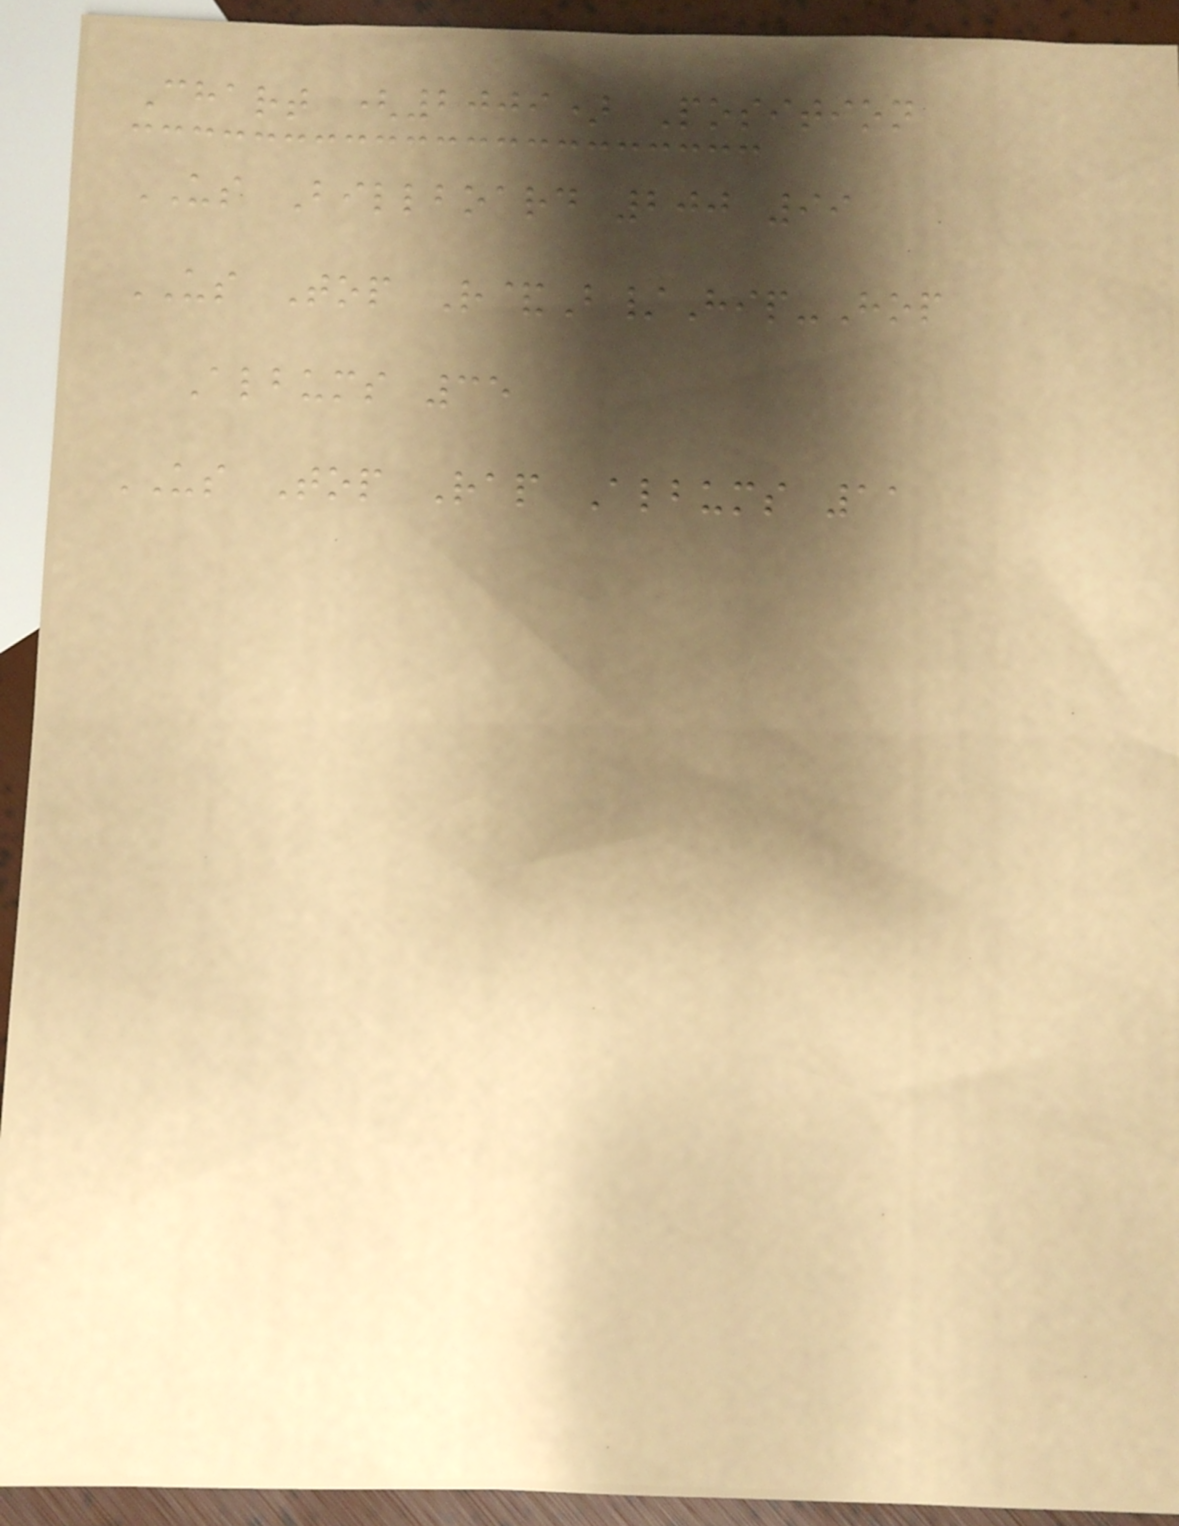Chart (2009) Position
US Billboard 200 99
US Top R&B/Hip-Hop
Albums 35
US Top Rap Albums 11
